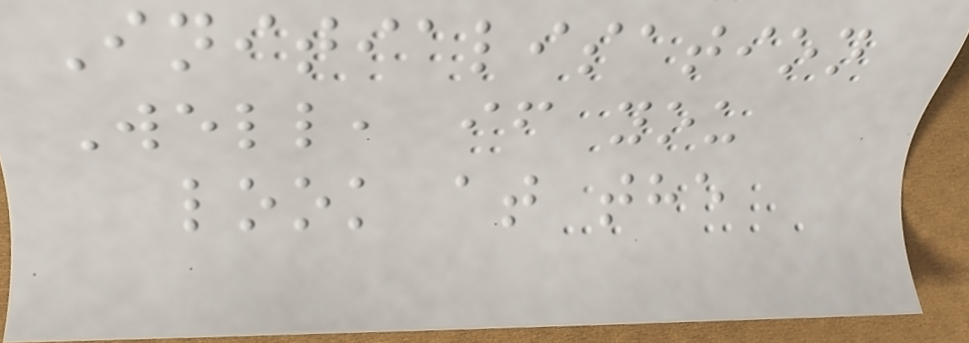Initialisation
Well, if you
look at the
